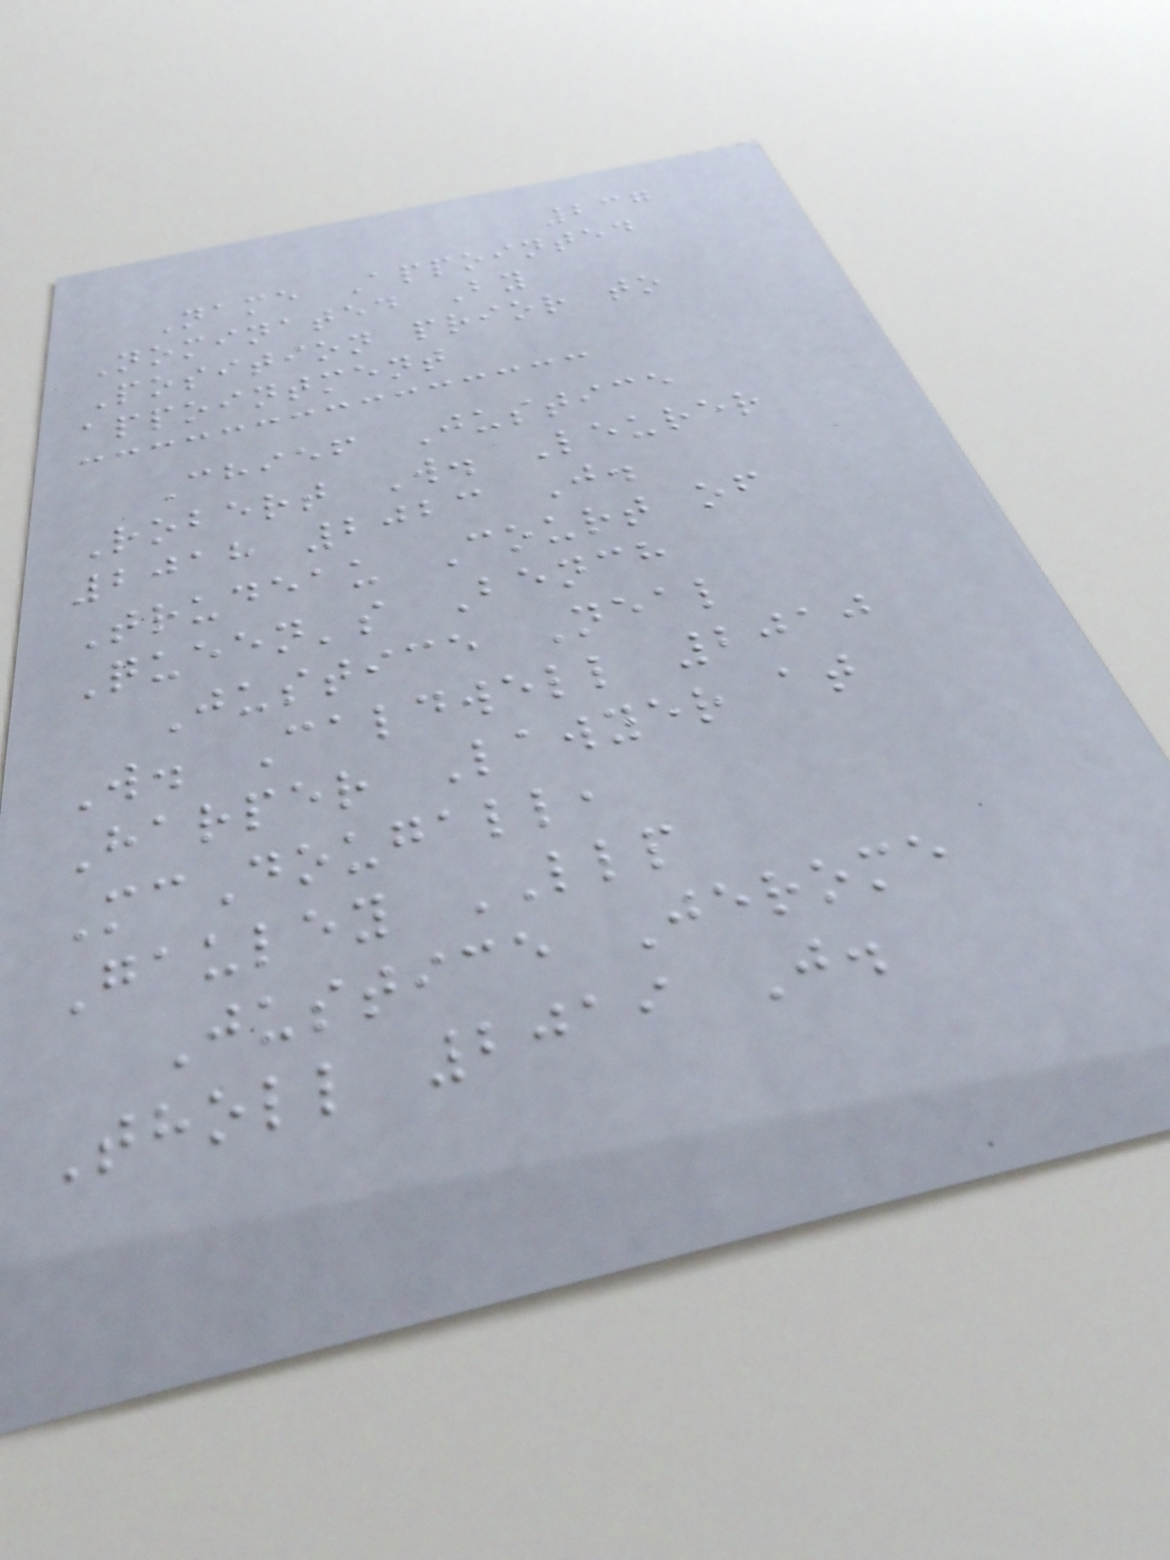237
Name Appointed
Nominated By
Position prior to
appointment
Chief Justice
Robert W. Leurer
2018 2023 J.
Trudeau Court of
Queen's Bench
Justice Neal
W. Caldwell 2010
Harper Lawyer at
McDougall,
Gauley LLP
Justice Jerome
Tholl 2019 J.
